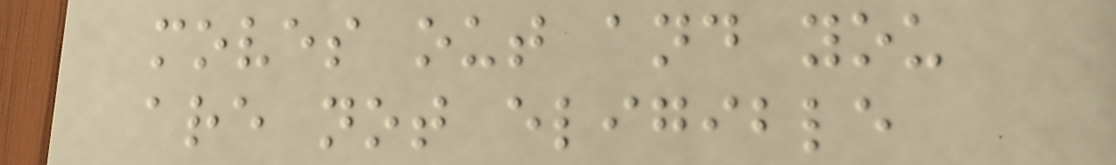moves out and you
are not eligible
